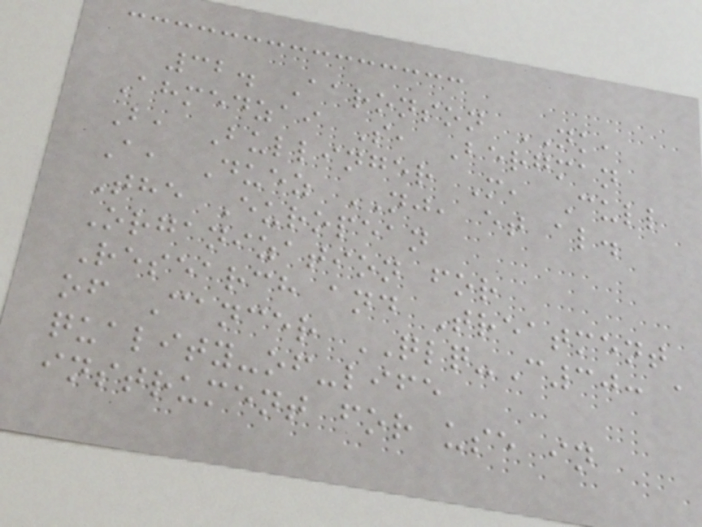32. Aaronson NK,
Ahmedzai S, Bergman
B, Bullinger M, Cull
A, Duez NJ, et al.
The European
Organization for
Research and Treatment
of Cancer QLQ-C30: a
quality-of-life
instrument for use in
